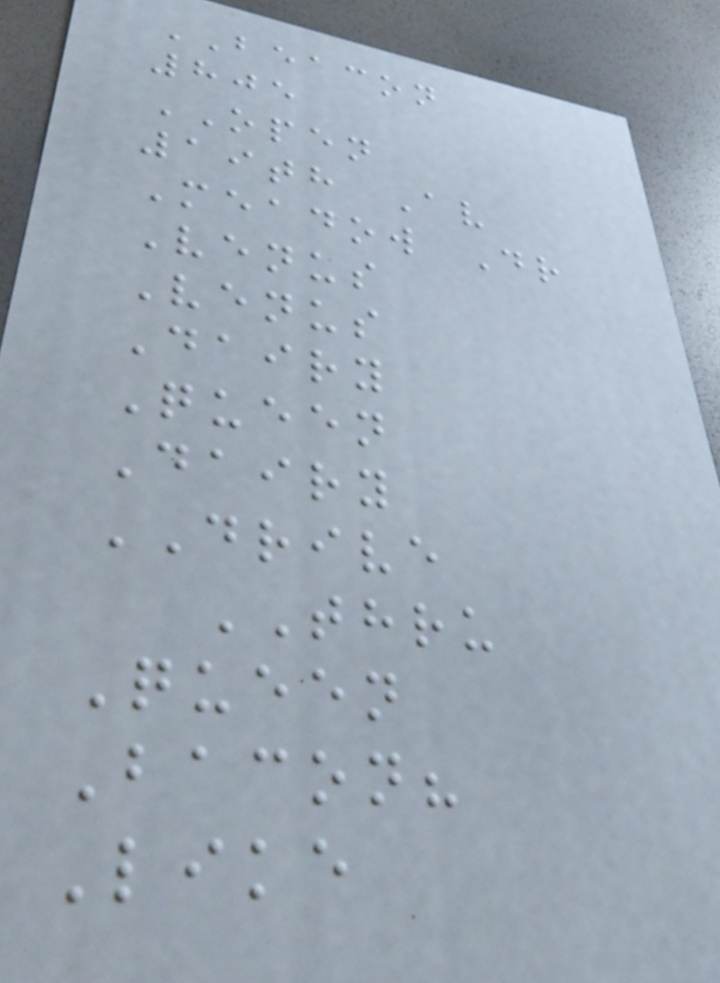BEACON
805
OPEN
19th Av
Meadow Dr
Venus
Venus
Dairy
Queen
Dairy
DRIVE
THRU
Queen
Bacon?
Like
